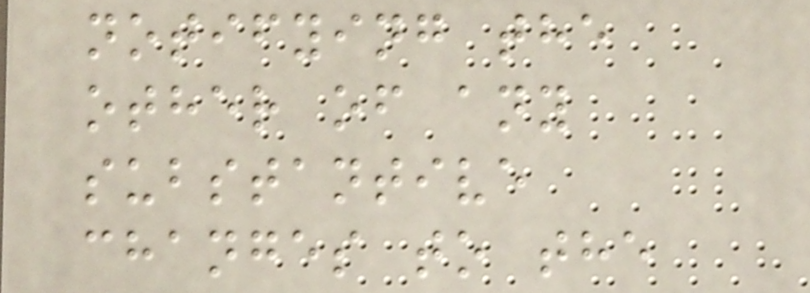notifying the
other of any
substantive
changes to the
